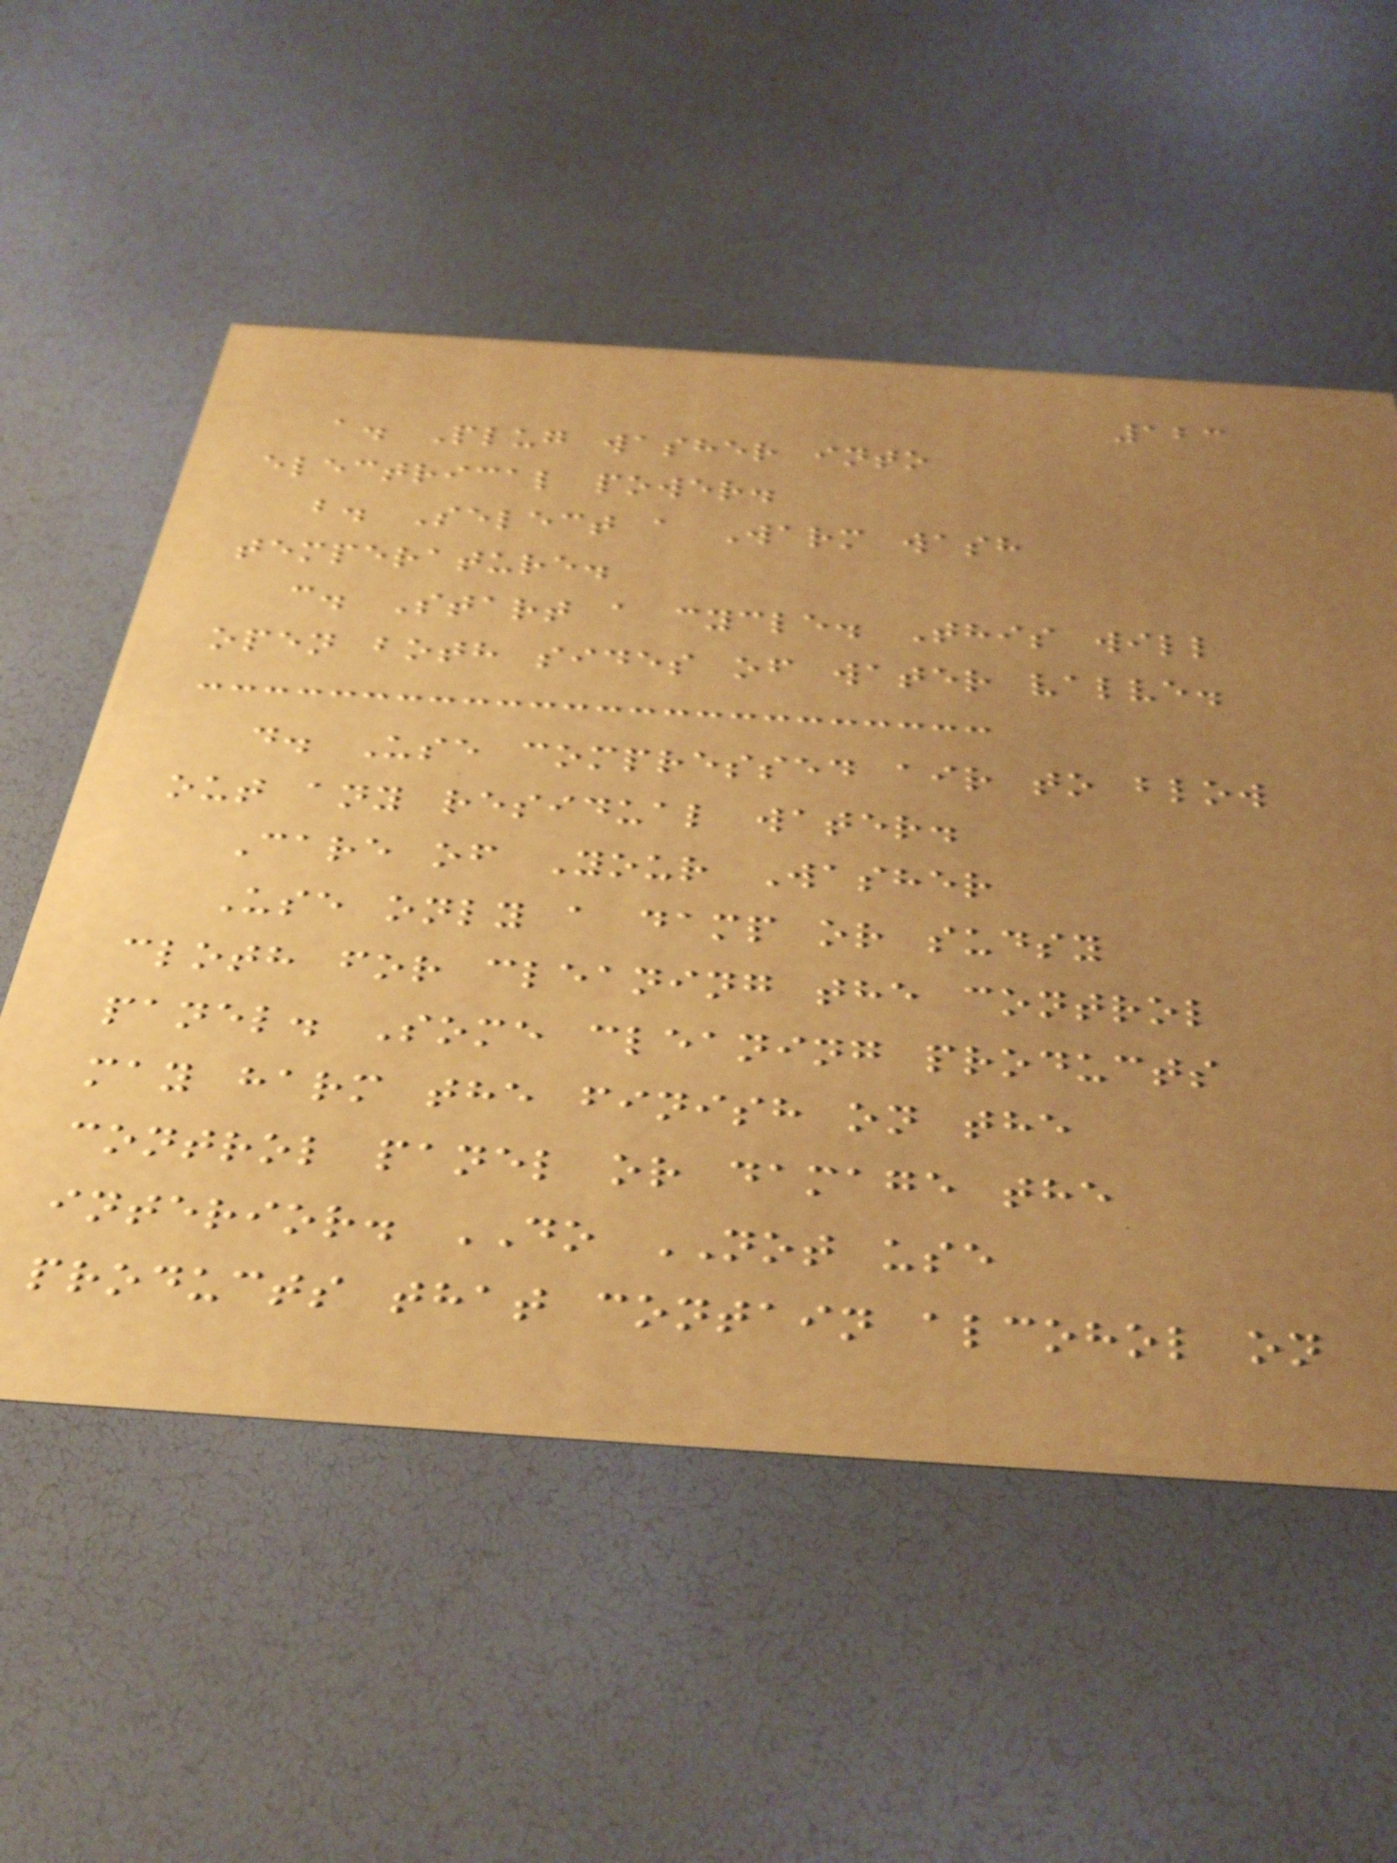123
a. Plug washer into
electrical power.
b. Select a Warm wash
temperature.
c. Start a cycle. This will
open both sides of water valve.
d. Use compressed air to blow
out any residual water.
Care of Your Washer
Use only a damp or sudsy
cloth for cleaning the control
panel. Some cleaning products
may harm the finish on the
control panel or damage the
interior. DO NOT use
products that contain alcohol on
